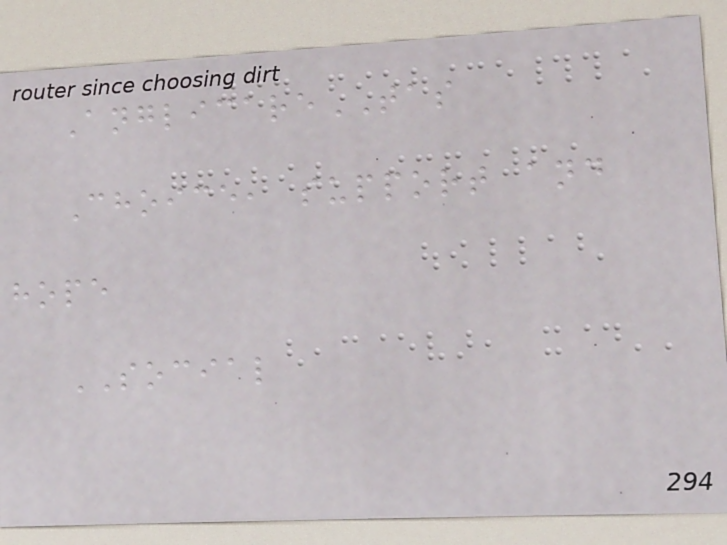AnglicareTAS
Choice, support and
hope
SOCIAL
